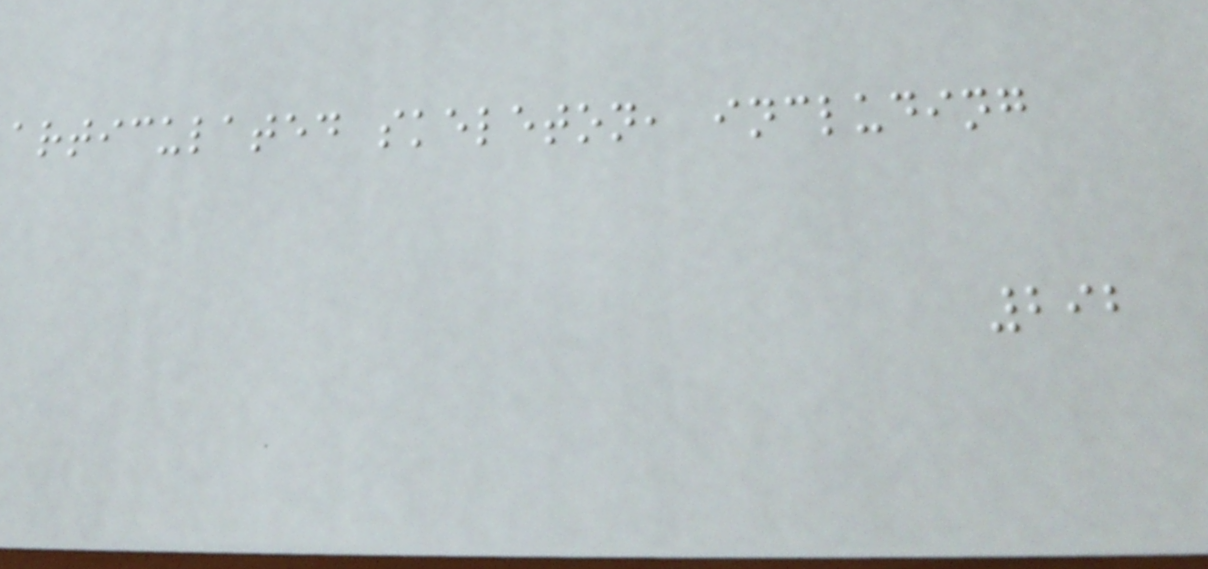articulated skeleton, including
292
